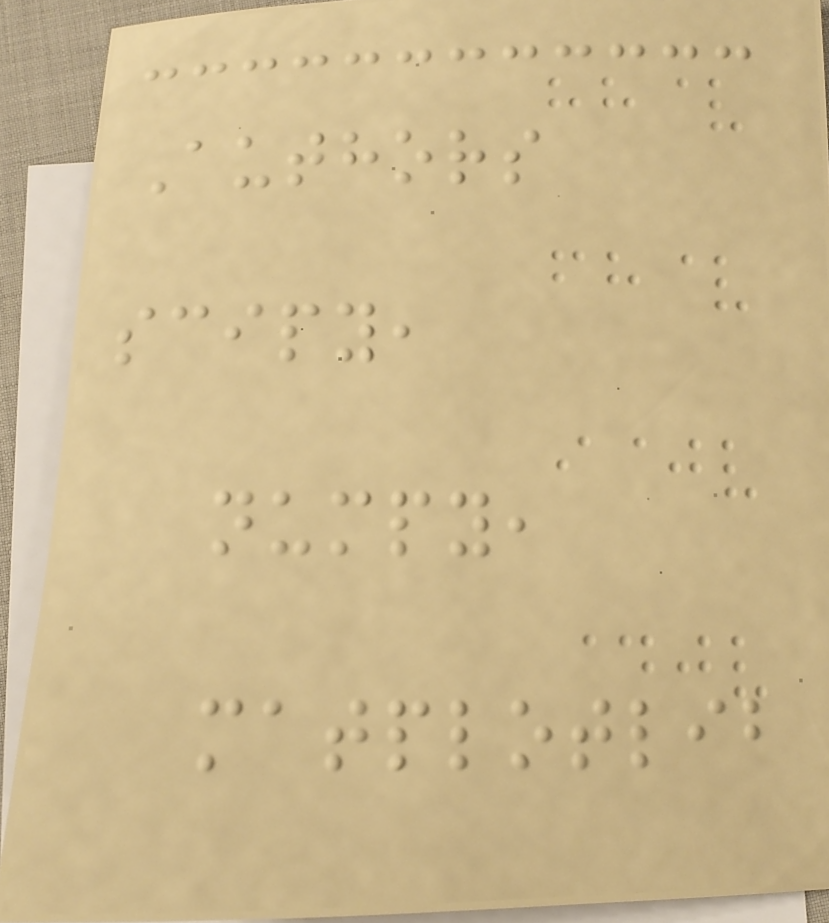Authors
scipy,
numpy,
matplotlib
